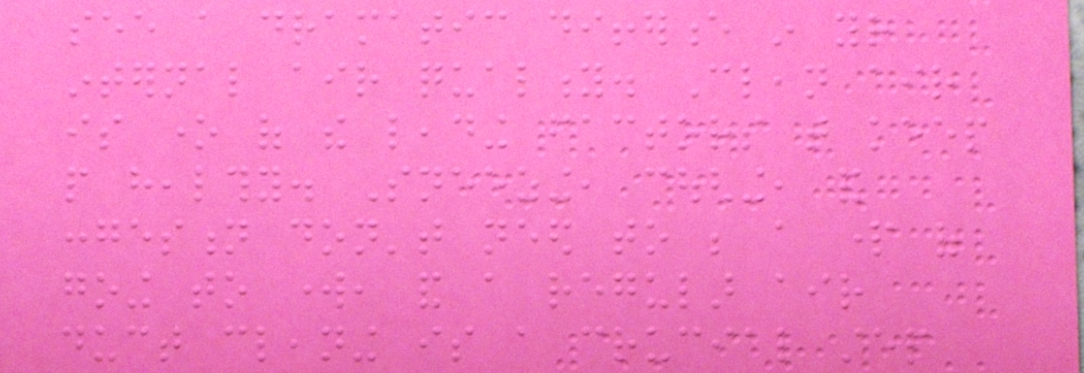see a dramatic difference in your
internal air quality. Clean air
is one of the leading factors that keep
people healthy. Sneezing, coughing, and
congestion don't need to be a part of
going to work, and a regular air
duct cleaning is a crucial step
